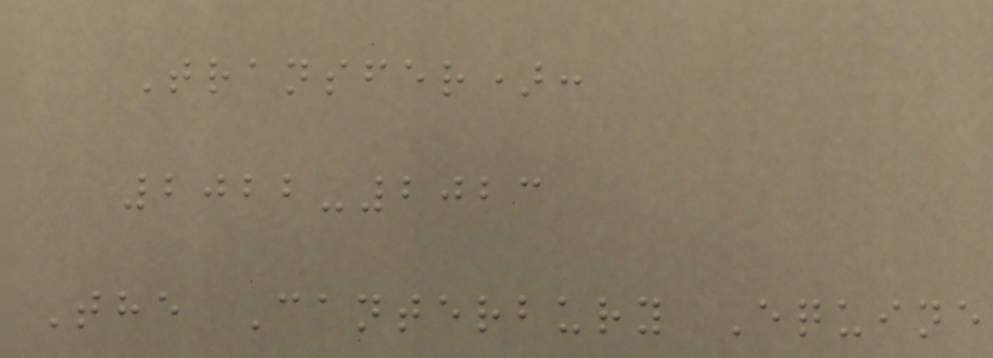Transfer):
2022-2023
The Canterbury Equine
